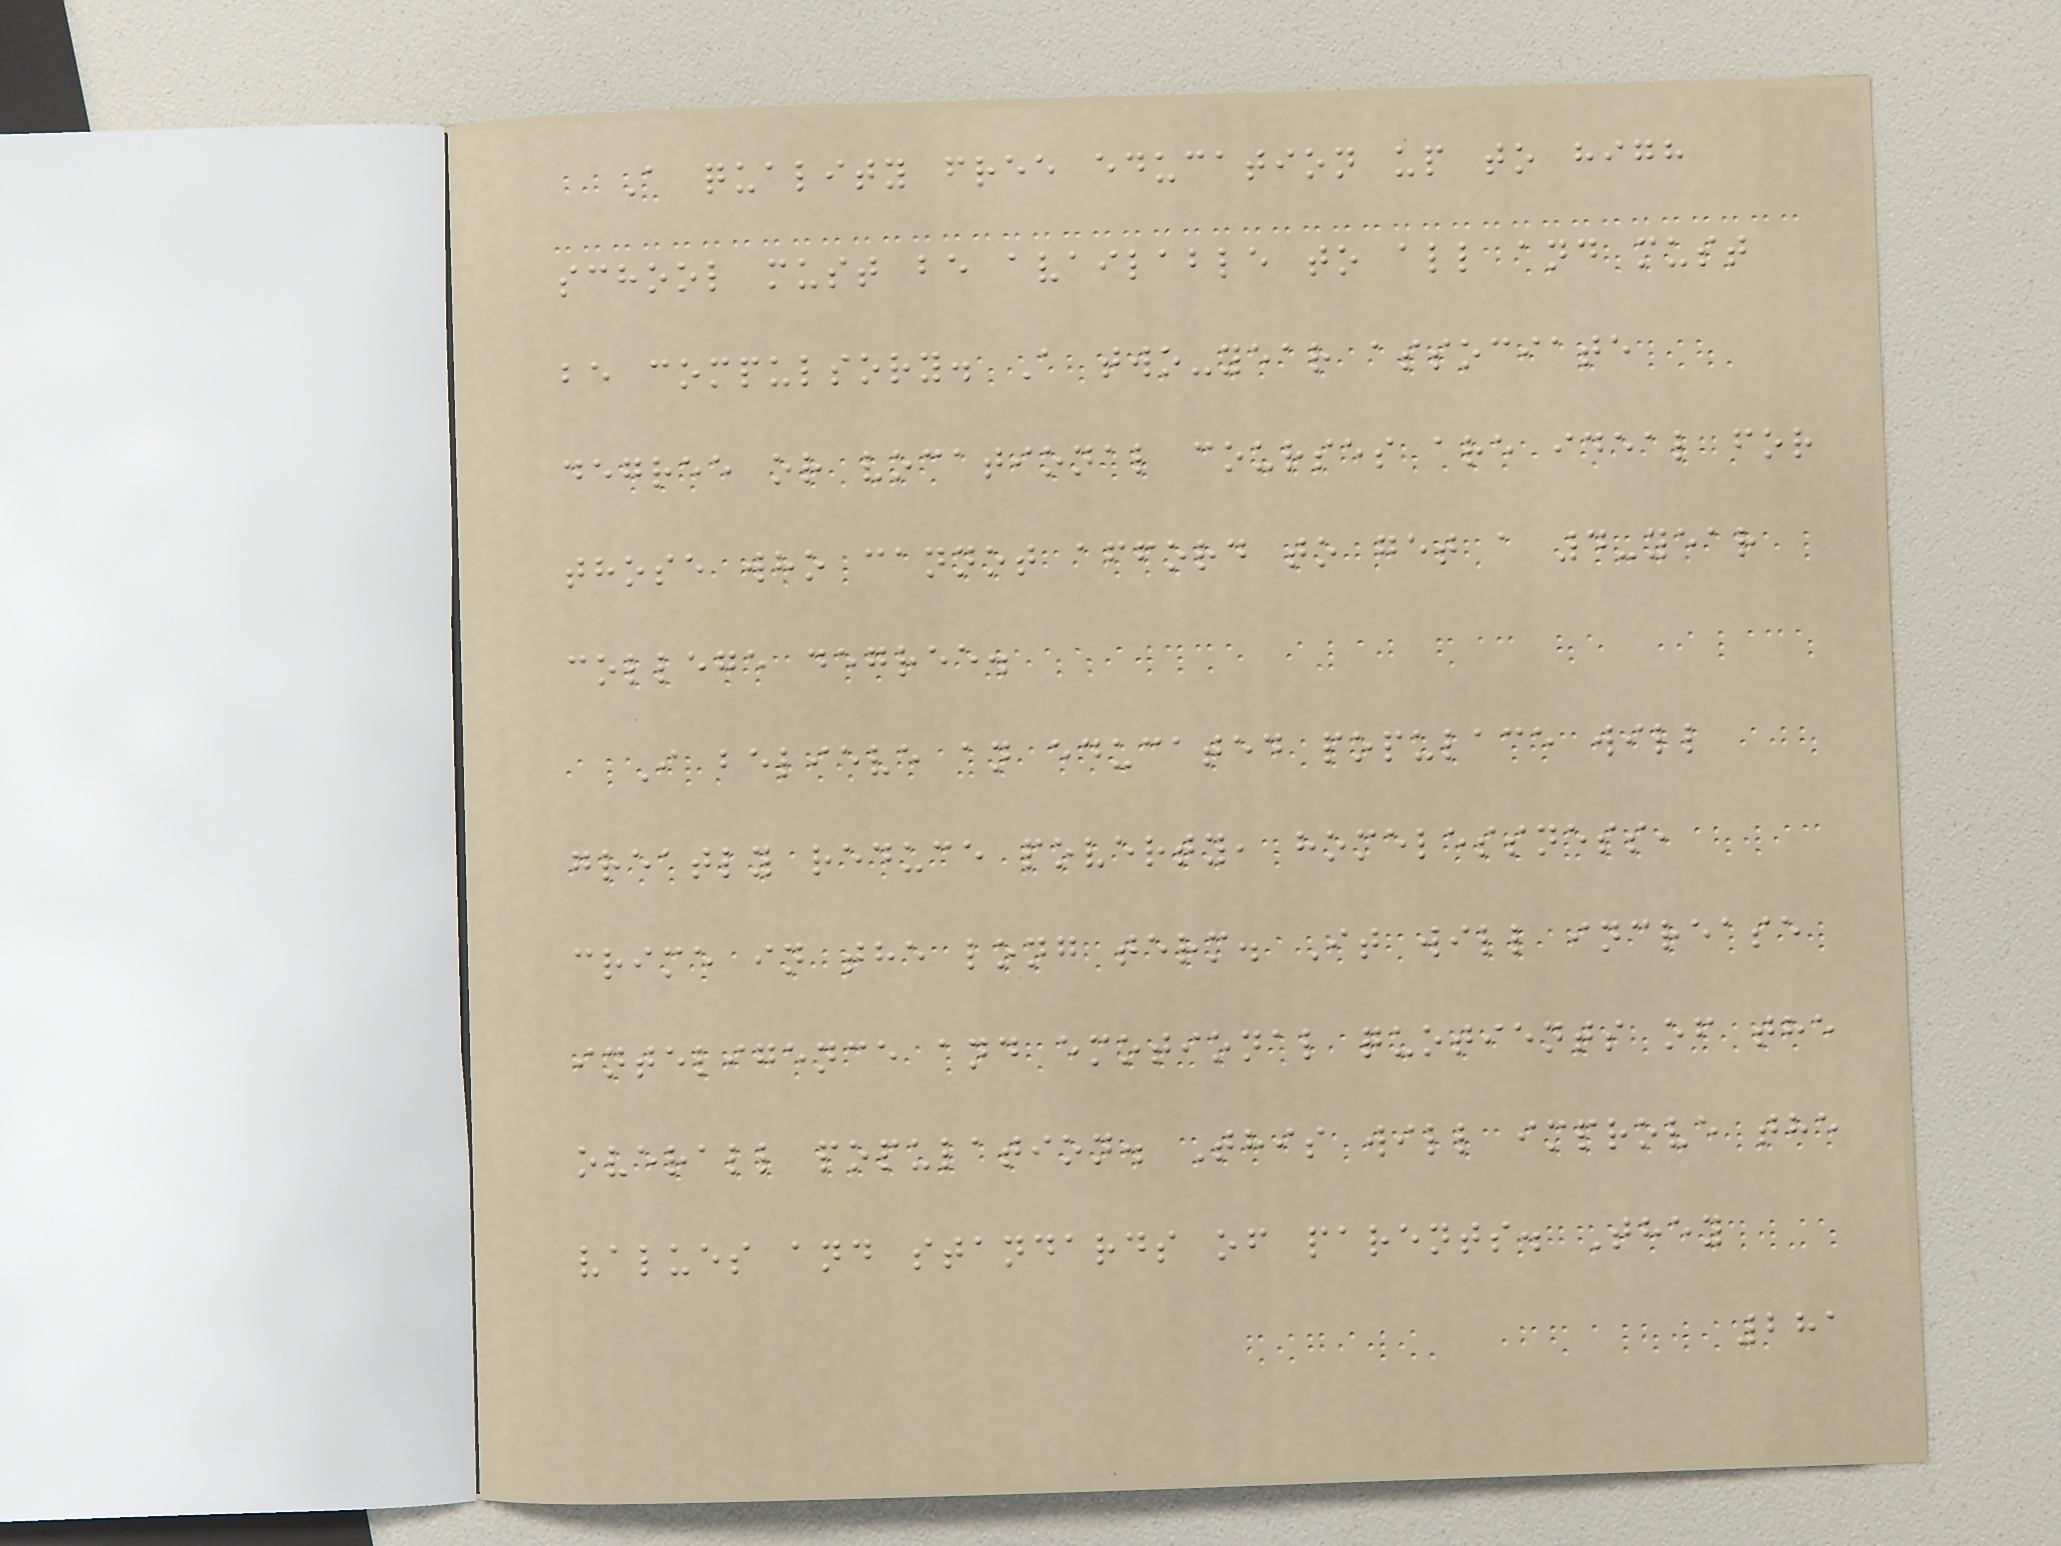A quality free education up to high
school must be available to all and must
be compulsory. A two-year associate
degree or vocational courses are ideal for
those who cannot afford to get a 4-year
college degree.
I believe an educated populace will
greatly reduce poverty, homelessness,
crime in the long term. It will increase
inteligence and emotional quotients of the
overall population. This will improve the
values and standards of parents. They
281
